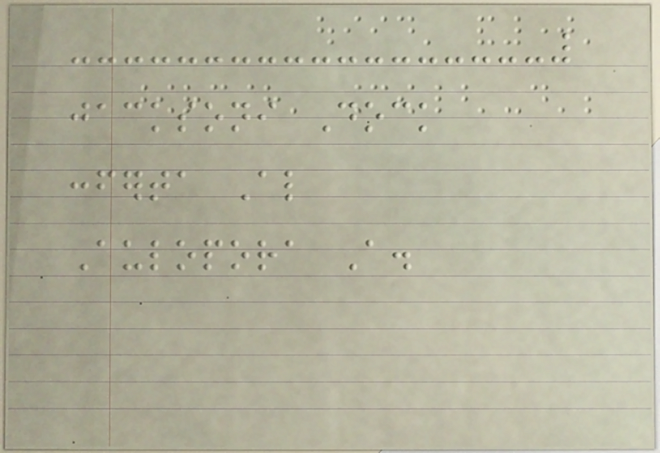jacksoni Dock
conferta Also
Aulopora A.
